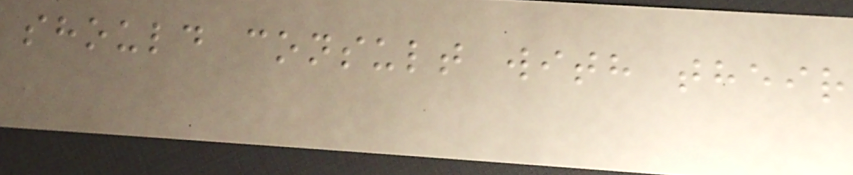should consult with their
